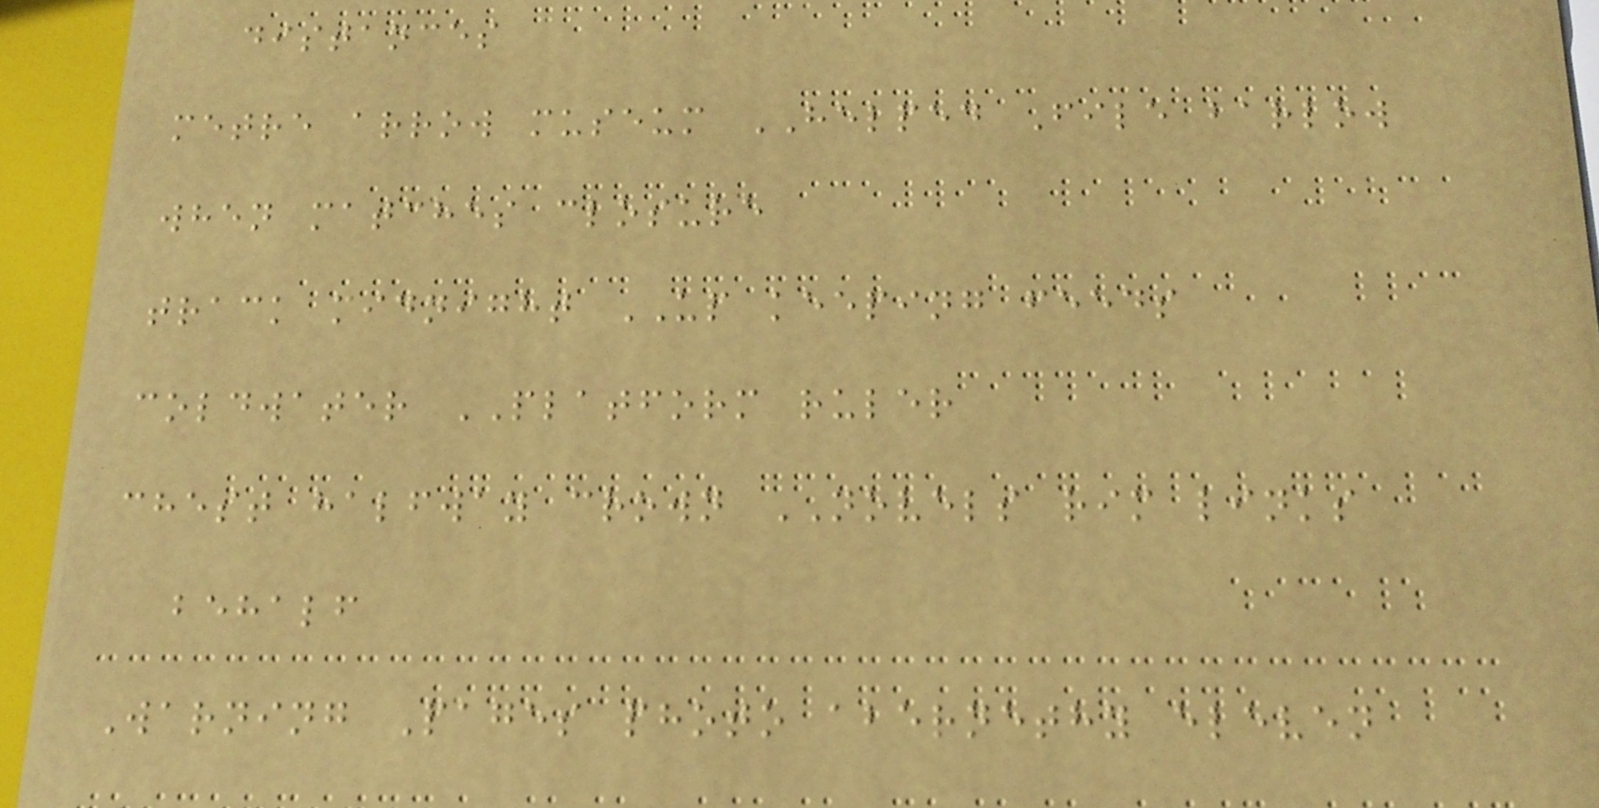distances
metre arrow museum HELPED File barlow
when matches closure
track midnight UP keeping feeds
coldwater PLATFORM ruler
chest halfway crown NOVELS rim links
behalf
Warning Pages photo abernethy eleven
